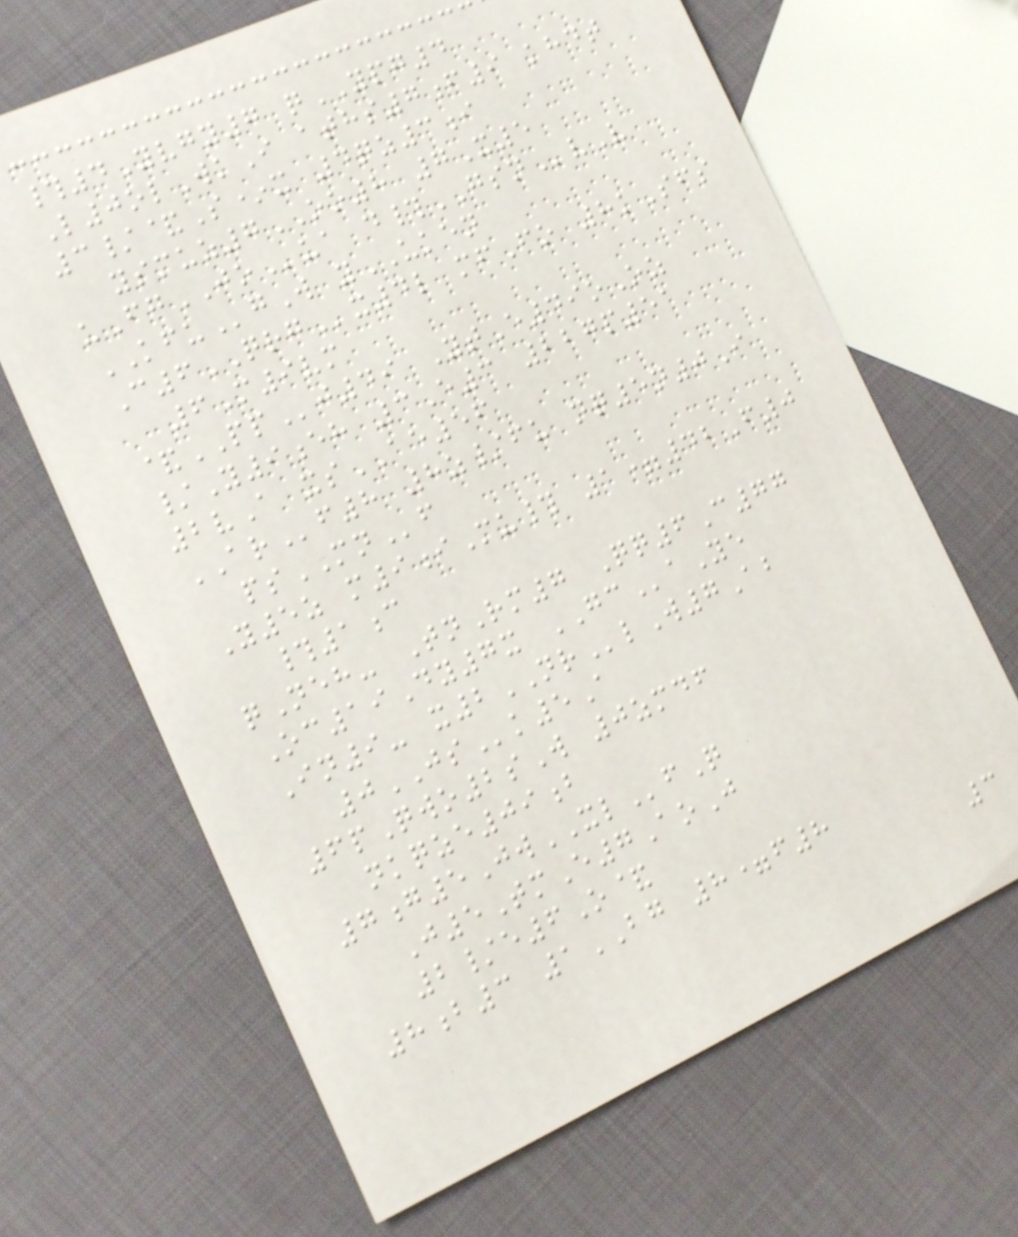#4Yvgy7 qYPG4
L0olWkI aths7f9 khdt
3/&S*x 4qz3i
ysmuz7OO8 7X5
uFgJOua d#GSNvV
KFUgW yUKEN
C6QRGx4l mfFo 8kSfs
6M9vm
&PPj49 YtE49oOz
/Y9eh 3E3 227p51
2vA xsAE56
ARf8 8z/fu nq5n0I
psMNf
Y5z m9iMu# 1=42F0
#1c
qNeh- TnRm7 Qq6C77
Oc19Dy7x GCaYe
In9- x2NRlW7Ab
0JSk5A
6pQwo2sW 0zmdf
nkqze09b
7g5JwXLfQ
J5TmE7AoJ
2/e6O&
8b3 1BG 8=f8
3
